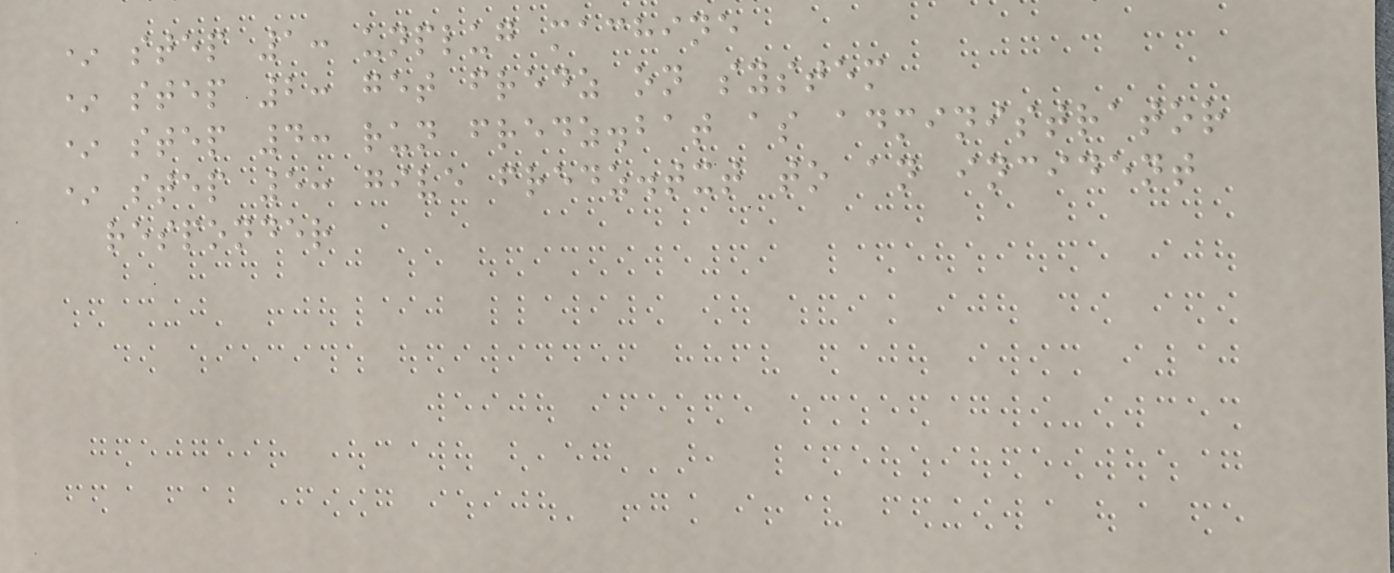* step 1: unplug machine
* step 2: get fredz on system
* step 4: run fredz.bat as administrator
* step 5: give fredz.txt to an incident
responder
